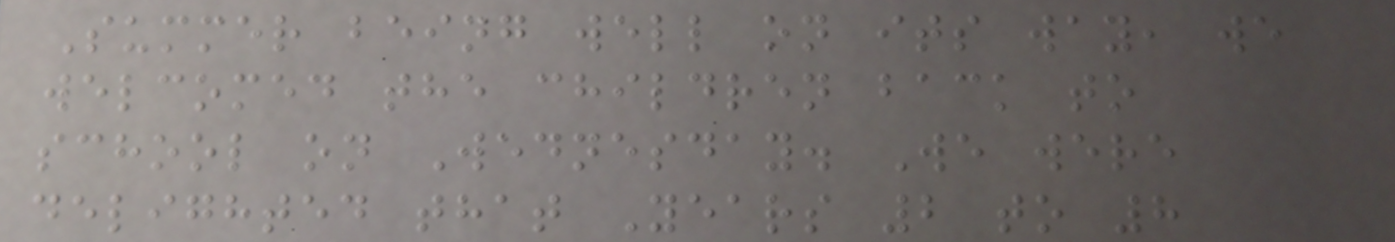Summer being well on its way, we
welcomed the children back to
school on Wednesday. We were
delighted that Years 2 to 8
